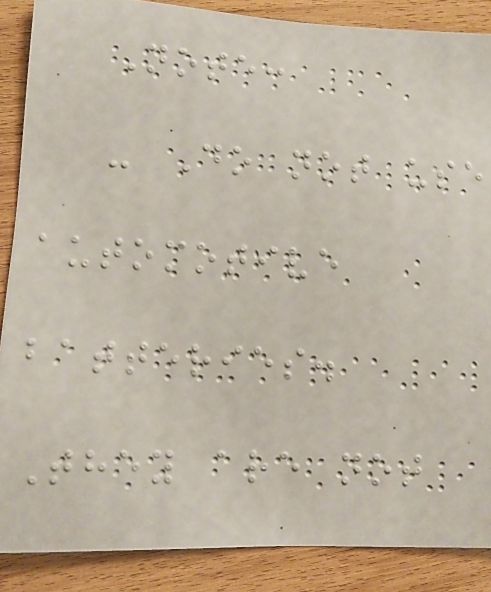Note:
- Do not use
automotive
batteries.
They are not
